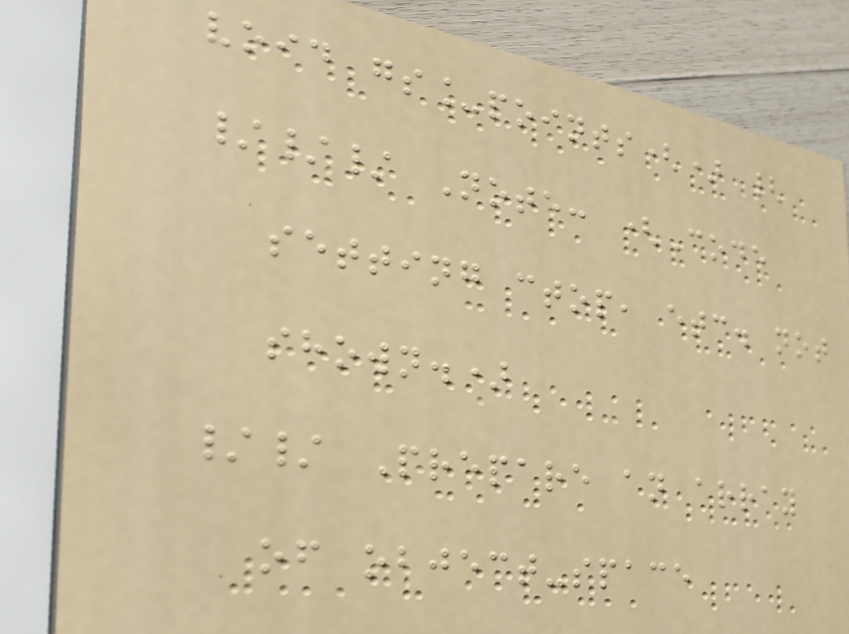void gs_points() {
/// Note: (Code
setting ctop, etc. not
shown.)
// Prepare an array
of object-space
